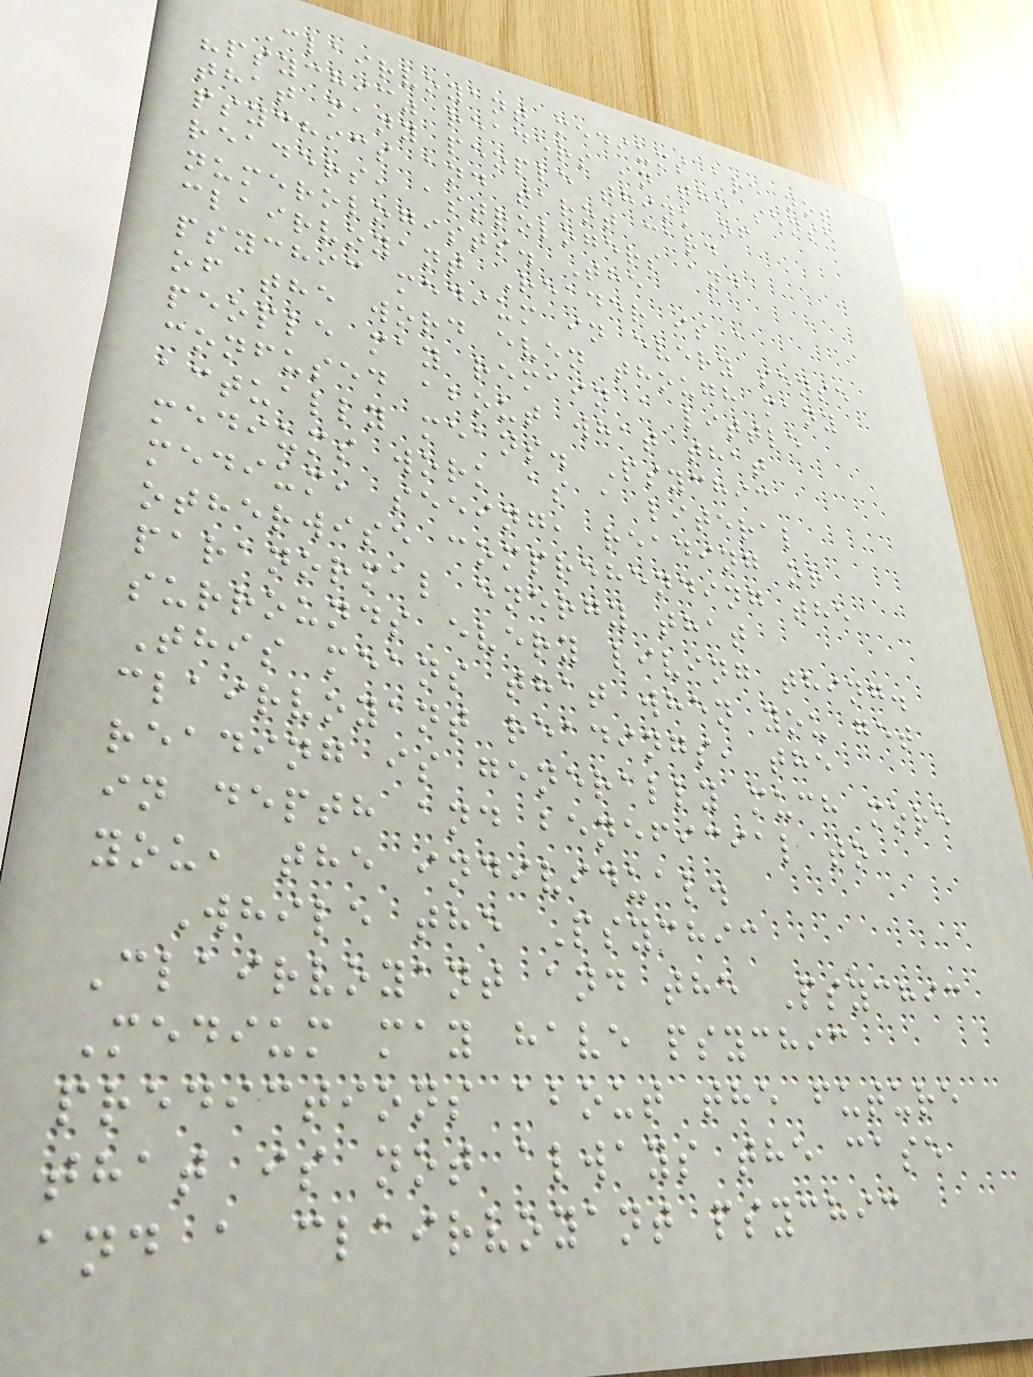Clairvoyant mediums are not
"psychic" readers in the sense
that many people think of
psychics and tarot card
readers, astrologers and
numerologists. The
clairvoyant Reader is a
psychic medium in every sense
of the word even though many
people may remain a little
confused about what that
actually means. Psychic
mediums work as a literal
medium, seeing, reading or
otherwise comprehending the
paranormal energy that
surrounds every living thing.
This means that when you get
clairvoyant readings, the
reading is generally much more
in depth and beneficial to
you, the individual.
While the Psychic
Clairvoyant and the Psychic
Medium may have psychic
predictions about the future
that is not always the case
and a clairvoyant psychic
